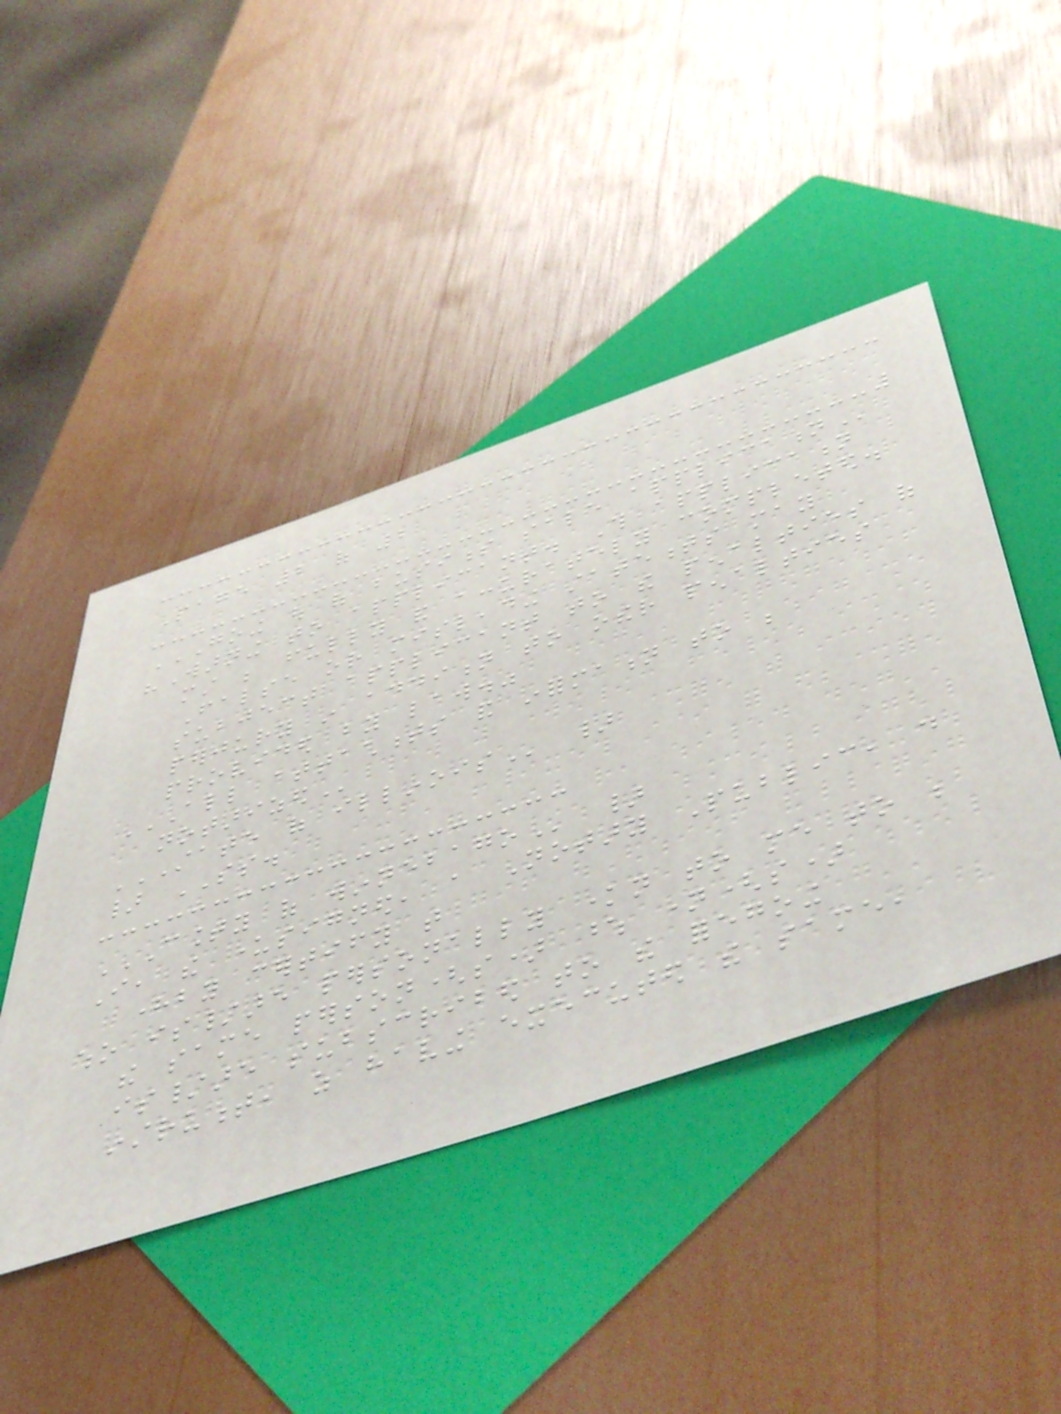Page 2 of 2
GOING OUT OF BUSINESS SALE APPLICATION
"Warning to applicant. This application
must be fully and accurately completed.
False or misleading statements may
subject applicant to the penalties of
perjury in addition to other penalties
provided by law."
ALL ATTACHMENTS AND INFORMATION TO BE
NOTARIZED
STATE OF ILLINOIS }
} SS.
COUNTY OF WINNEBAGO }
I, the undersigned, a Notary Public, do
hereby certify that
who is/are personally known to me to be
the same person(s) whose name(s)
is/are subscribed to the foregoing
instrument, as having executed the same,
